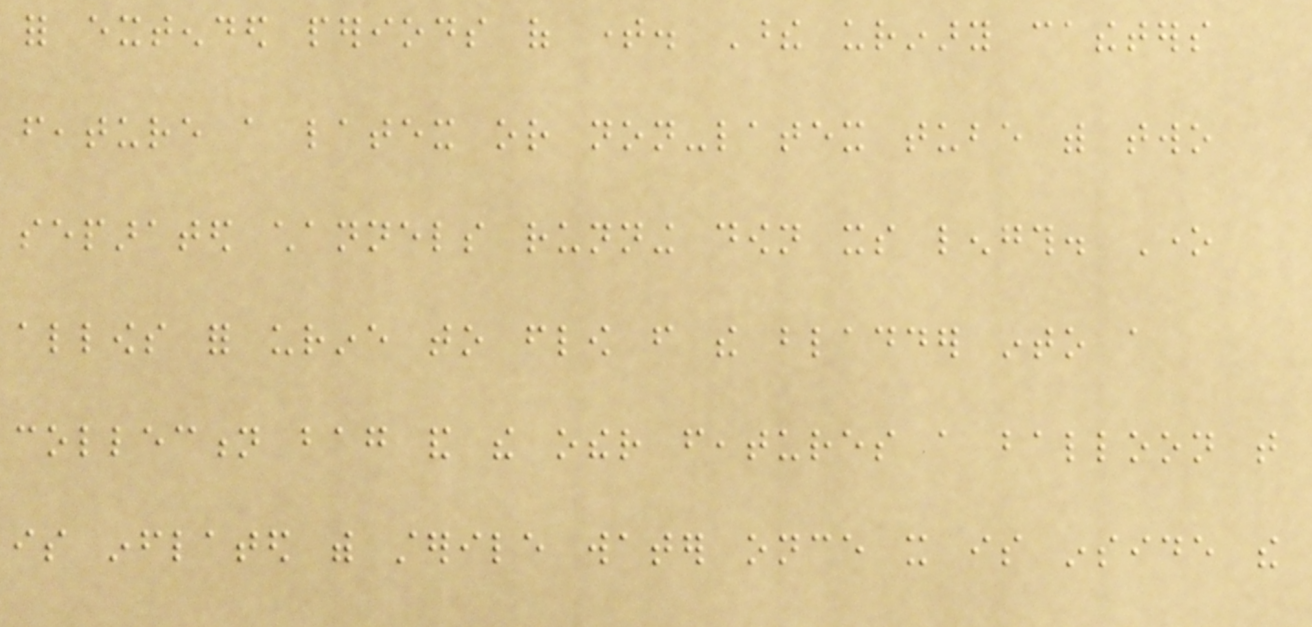for extended periods of time. These urinary catheters
feature a latex or non-latex tube with two
separated channels running down its length. One
allows for urine to flow from the bladder into a
collection bag and the other features a balloon that
is inflated with sterile water once it is inside the
